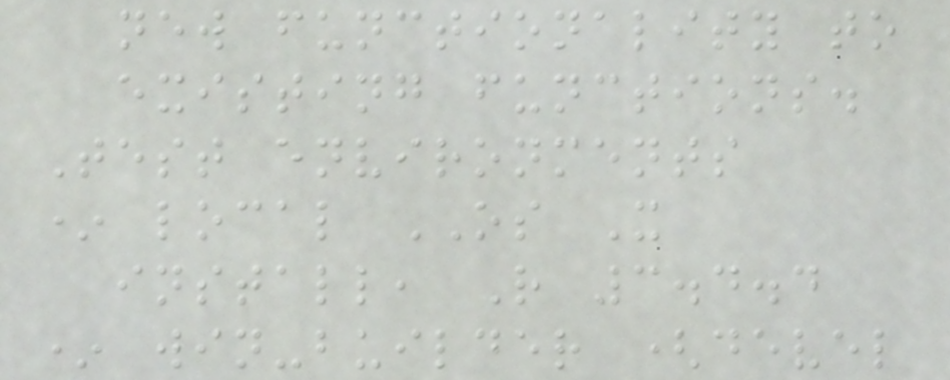new functionality to
existing functions.
Test environments
* local OS X
install, R 3.4.4
* win-builder (devel
